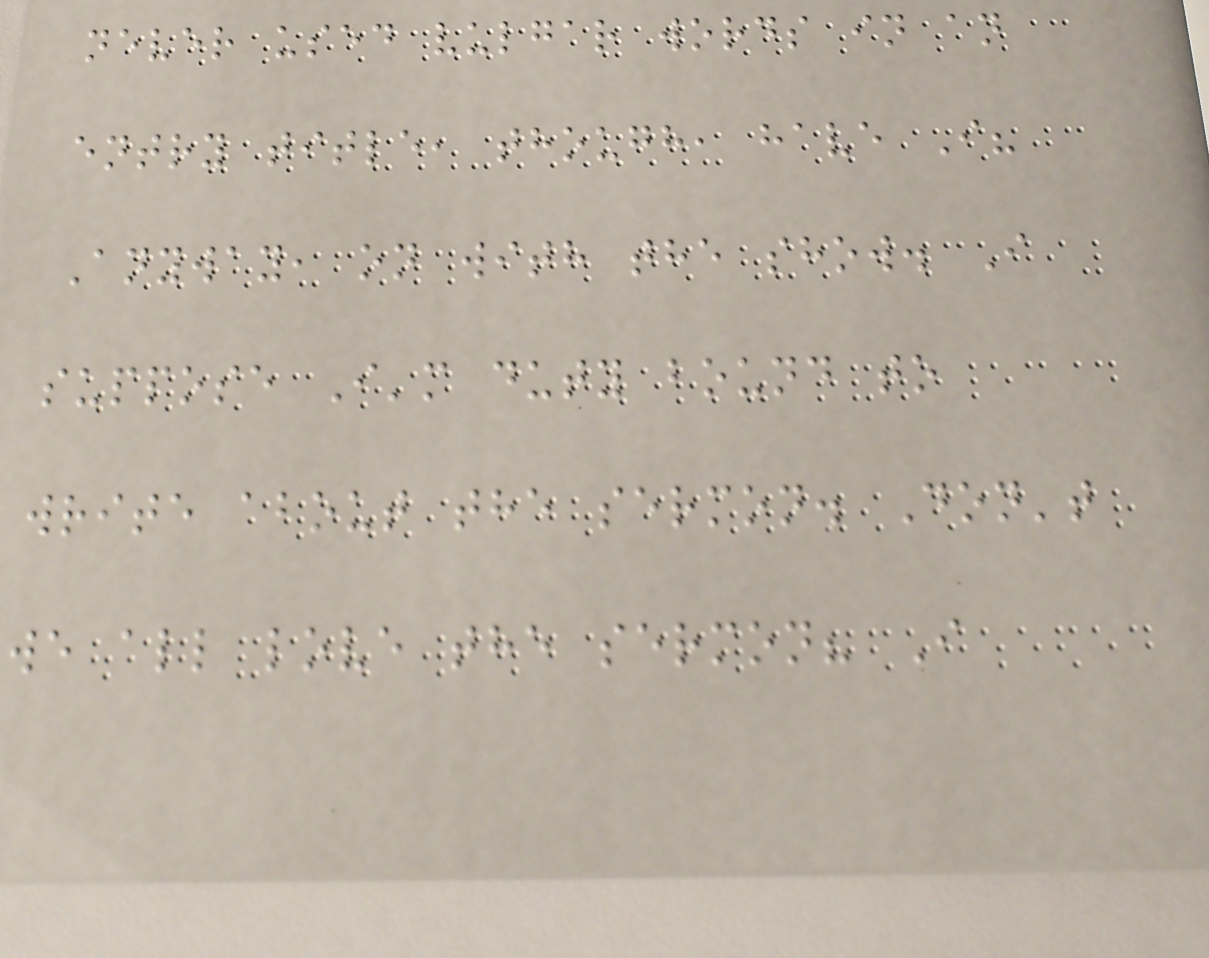never used vulgar words in an
entry title, though, have I?
Anyway, on with the show. I
suppose I'm duty bound to
write about the sermon. Don't
we all love the sermon? I
